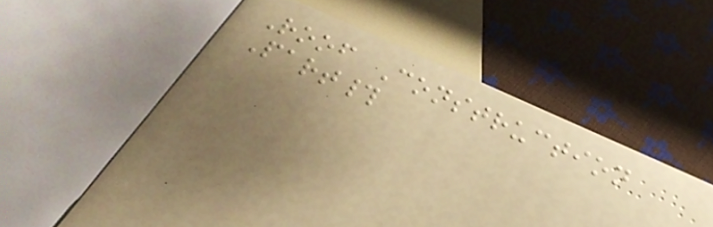Roof Construction
Part#
